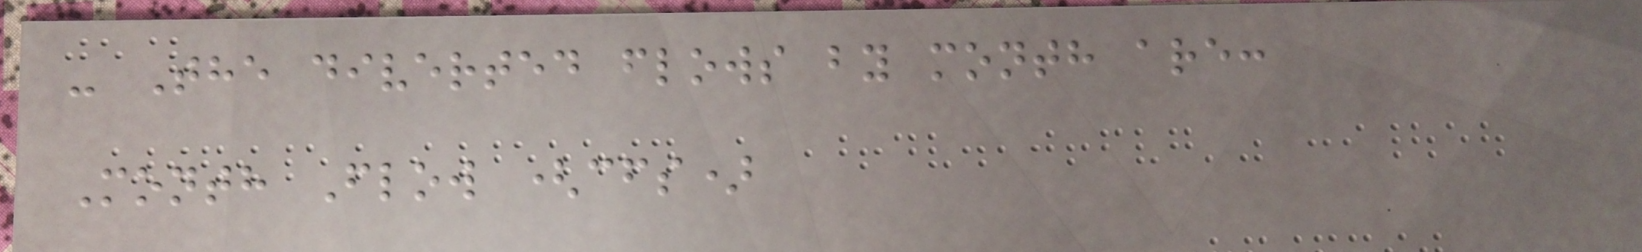- The diverted flows by month are:
Month Flow (cfs)
